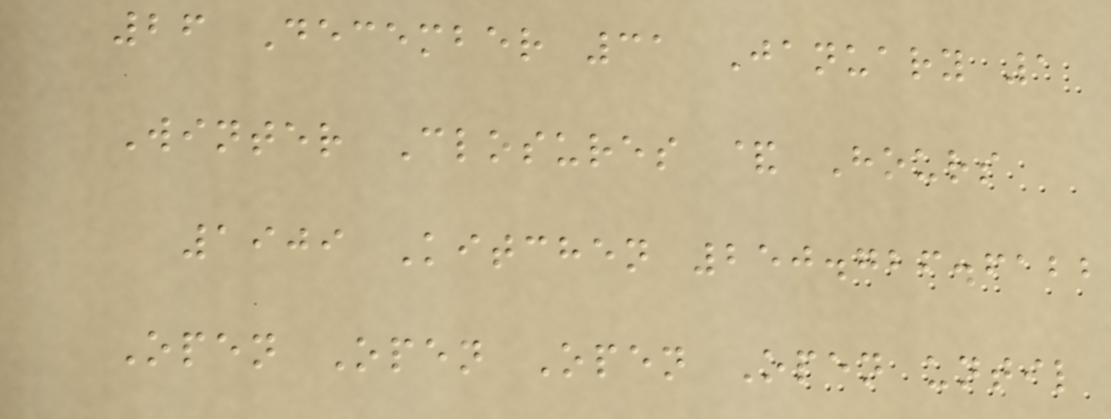26 December 31 January 1
Winter Closures & Hours
1909 Kitchen 250.726.6122
Open Open Open Open until
